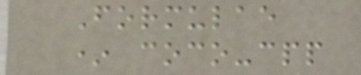Formulae
* coco-cpp
